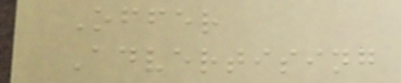Offer
Advertising
